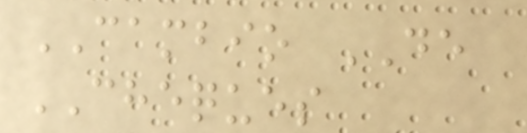CAMBIO DE
CHEQUES
